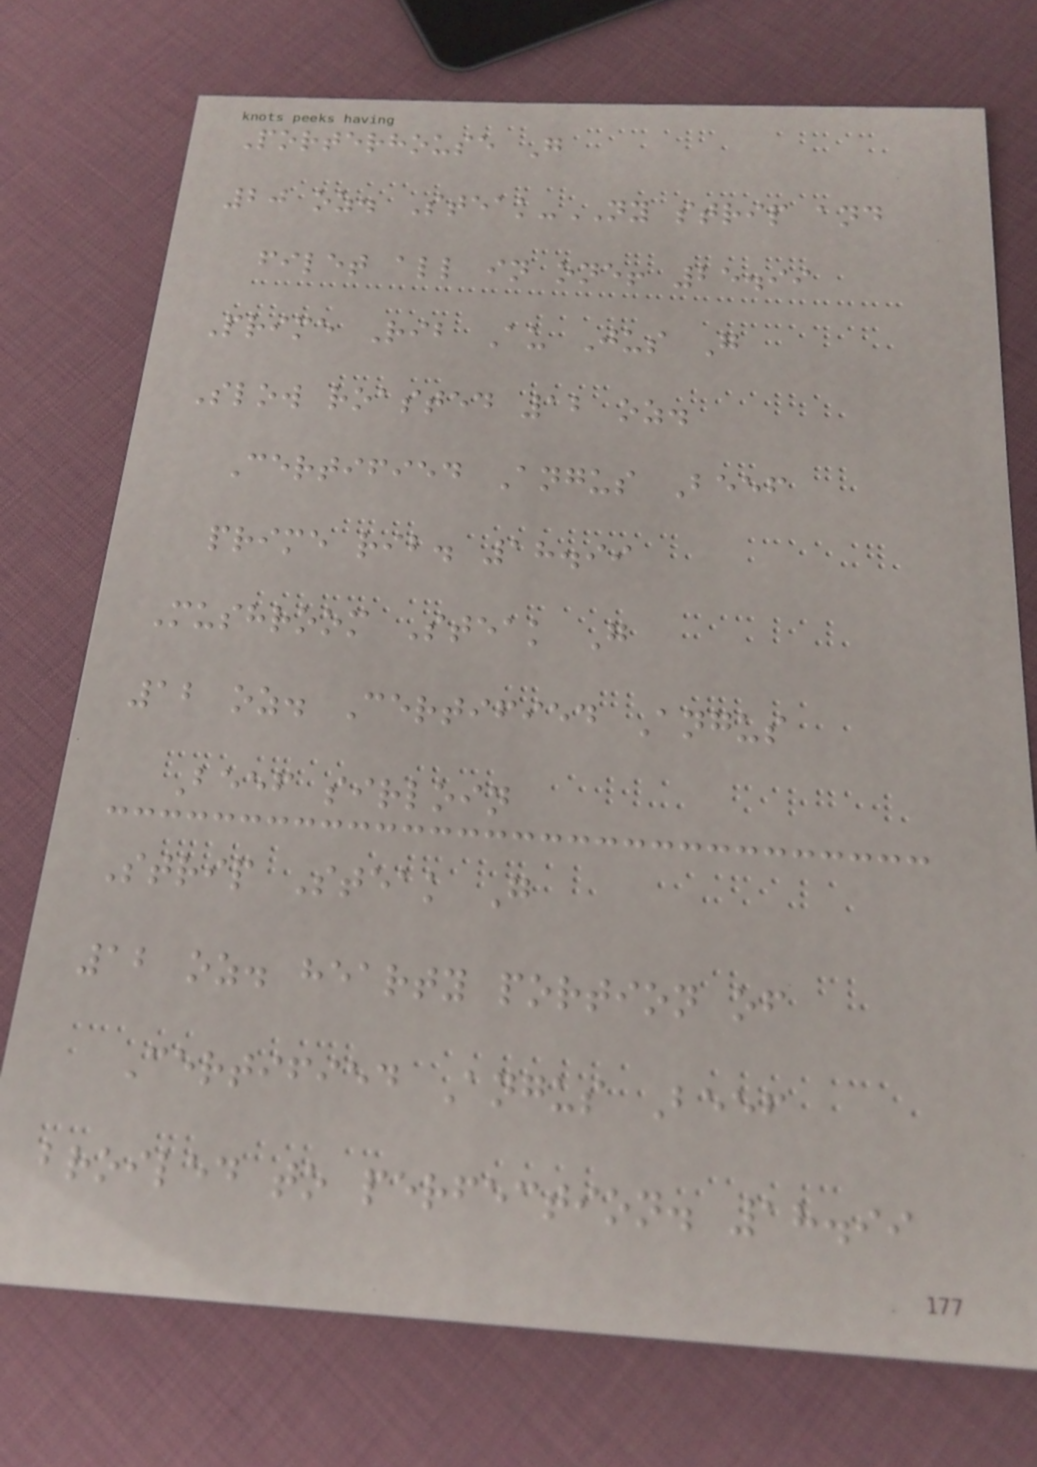Porterhouse G
20 oz. Steak-NY strip and
filet all in one! 25.99
Prime Rib Au Jus G
Slow roasted 12 oz.
Certified Angus Beef
prime rib. 18.99
Mushroom Steak G
12 oz. Certified Angus
Beef sirloin
Strip Steak G
12 oz. hearty portion of
Certified Angus Beef
broiled to perfection. 18.99
